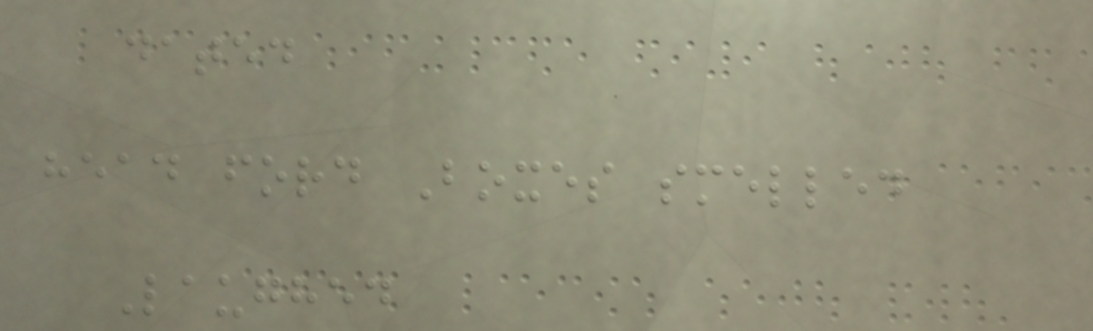dated
head ford Boxes smelled
Laughed
